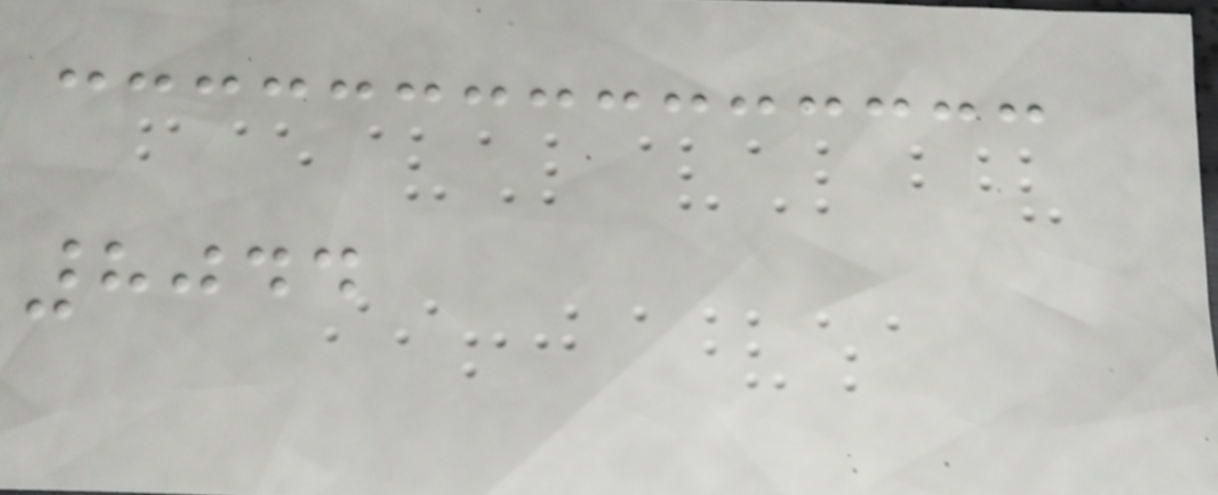8044
